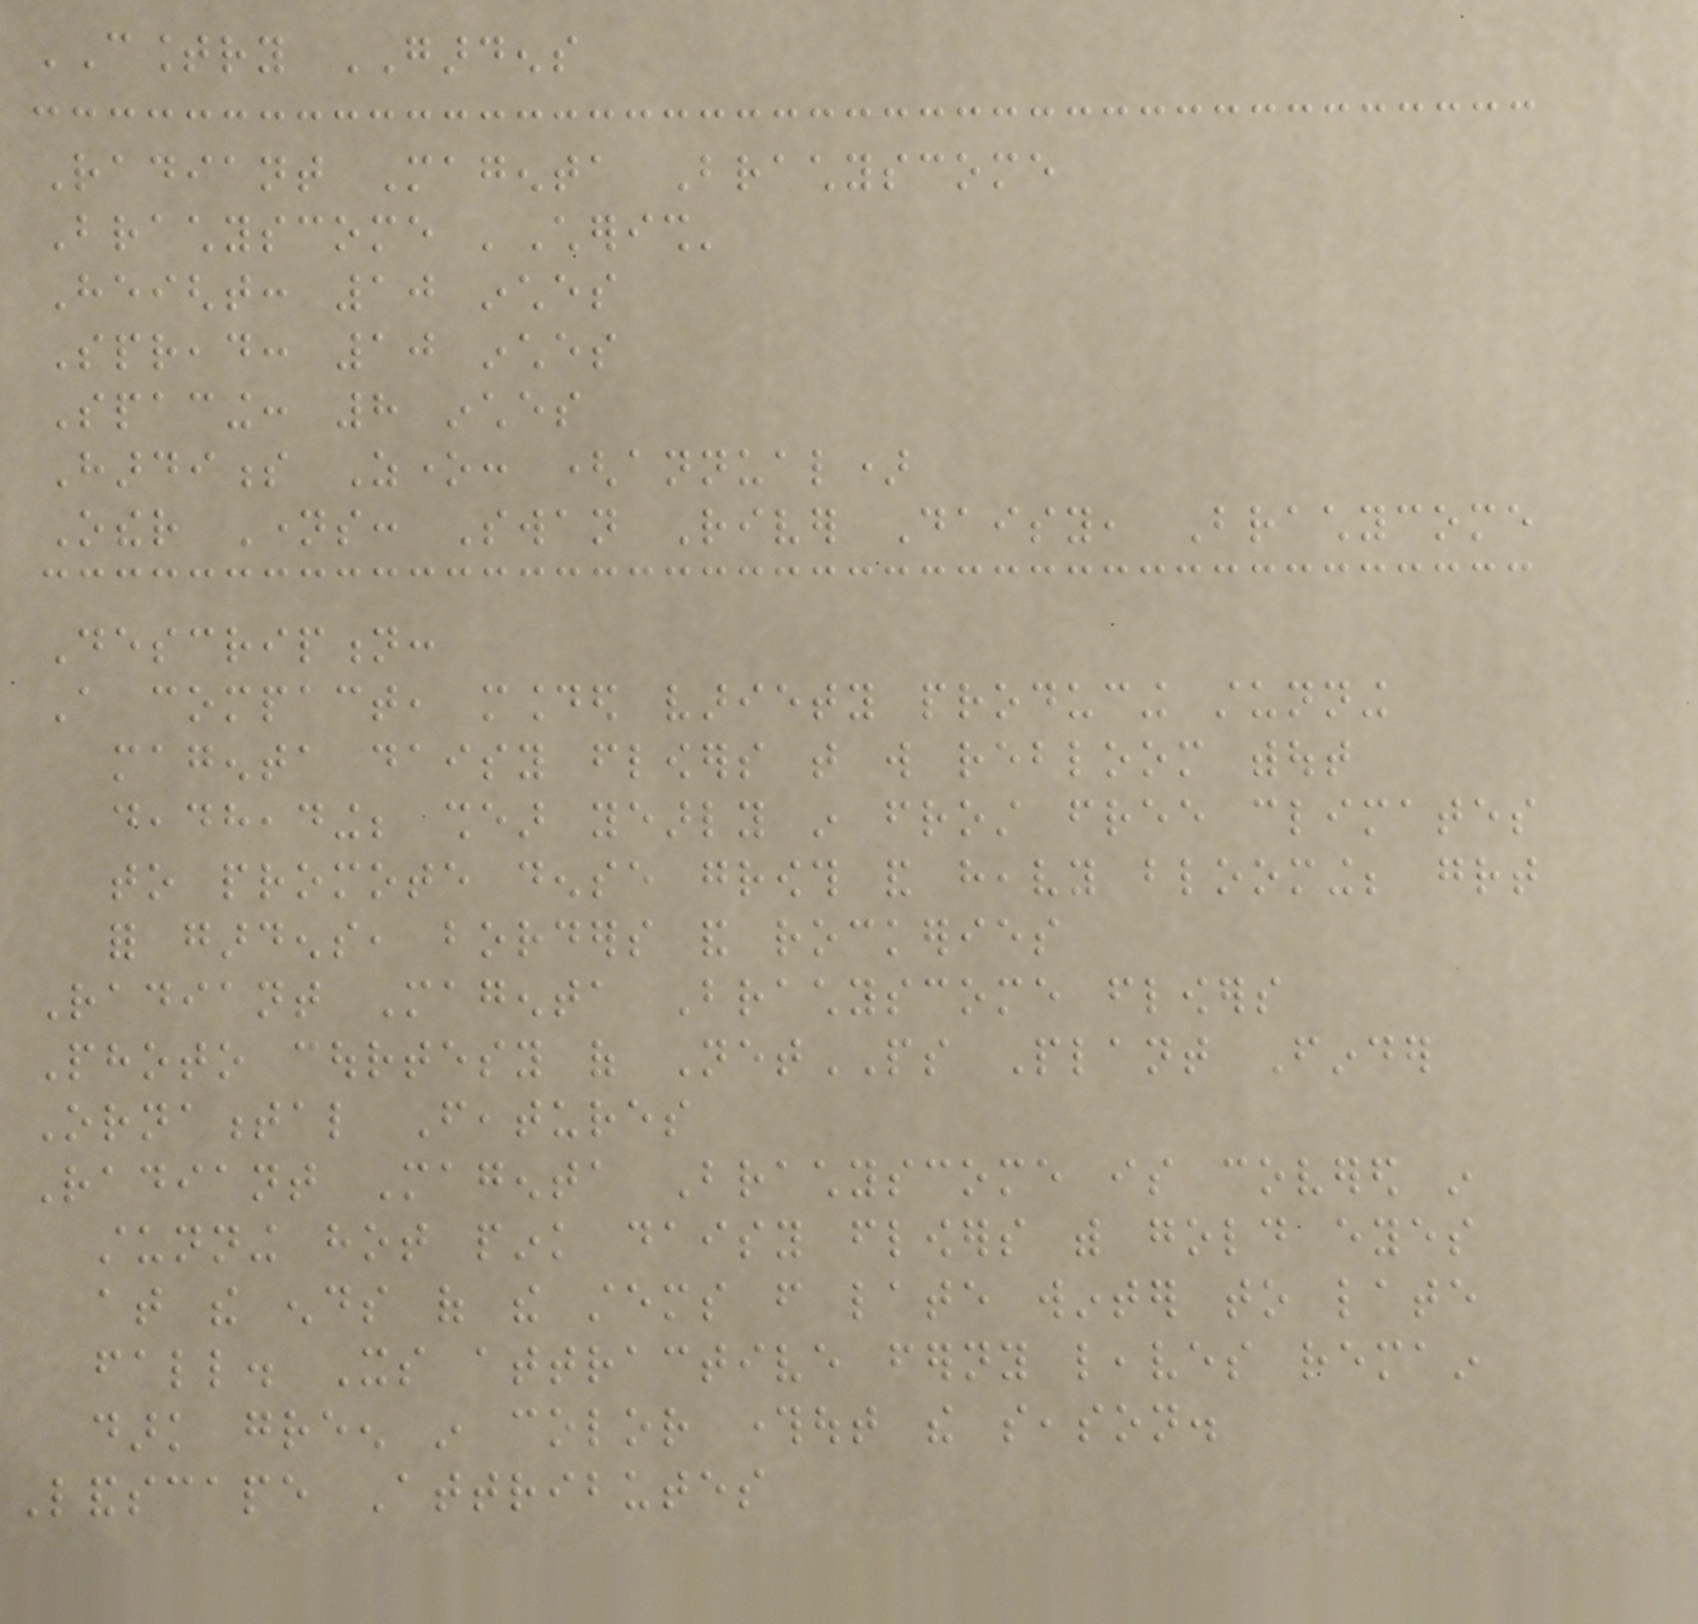COUNTRY GARDENS
Radiant Magenta Brachyscome
Brachyscome 'Cherish'
Height: 10 inches
Spread: 10 inches
Spacing: 8 inches
Hardiness Zone: (annual)
Other Names: Swan River Daisy, Brachycome
Description:
A compact, mounded variety producing stunning
magenta daisy flowers that will rebloom without
deadheading; shear yearly in frost free climates
to promote dense growth and heavy blooming; great
for gardens, borders and rockeries
Radiant Magenta Brachyscome flowers
Photo courtesy of NetPS Plant Finder
Ornamental Features
Radiant Magenta Brachyscome is covered in
stunning hot pink daisy flowers with gold eyes
at the ends of the stems from late winter to late
fall. Its attractive ferny leaves remain
dark green in color throughout the season.
Landscape Attributes
